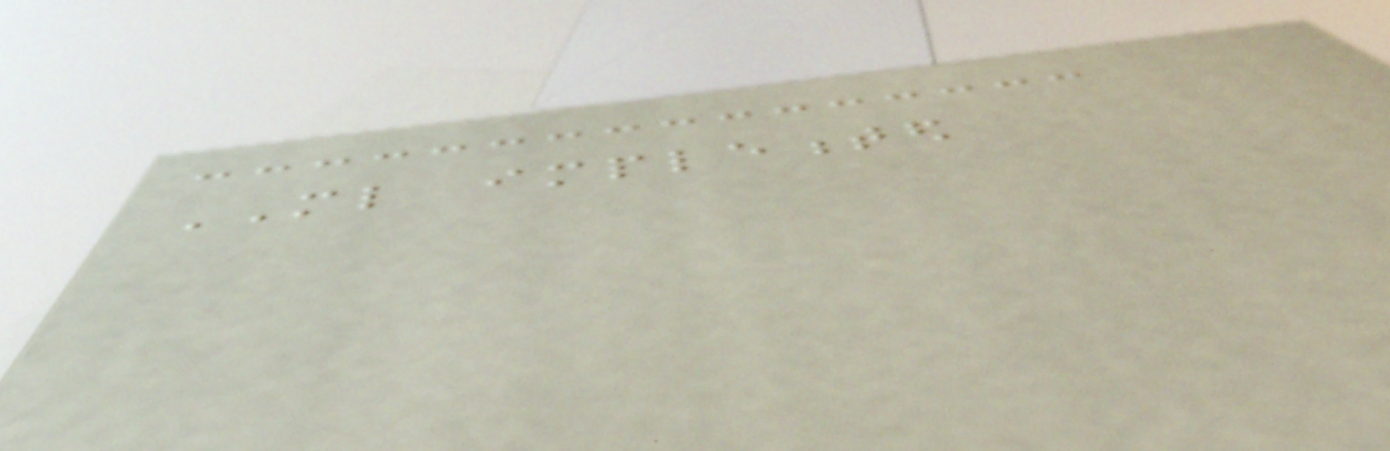ML implemented
